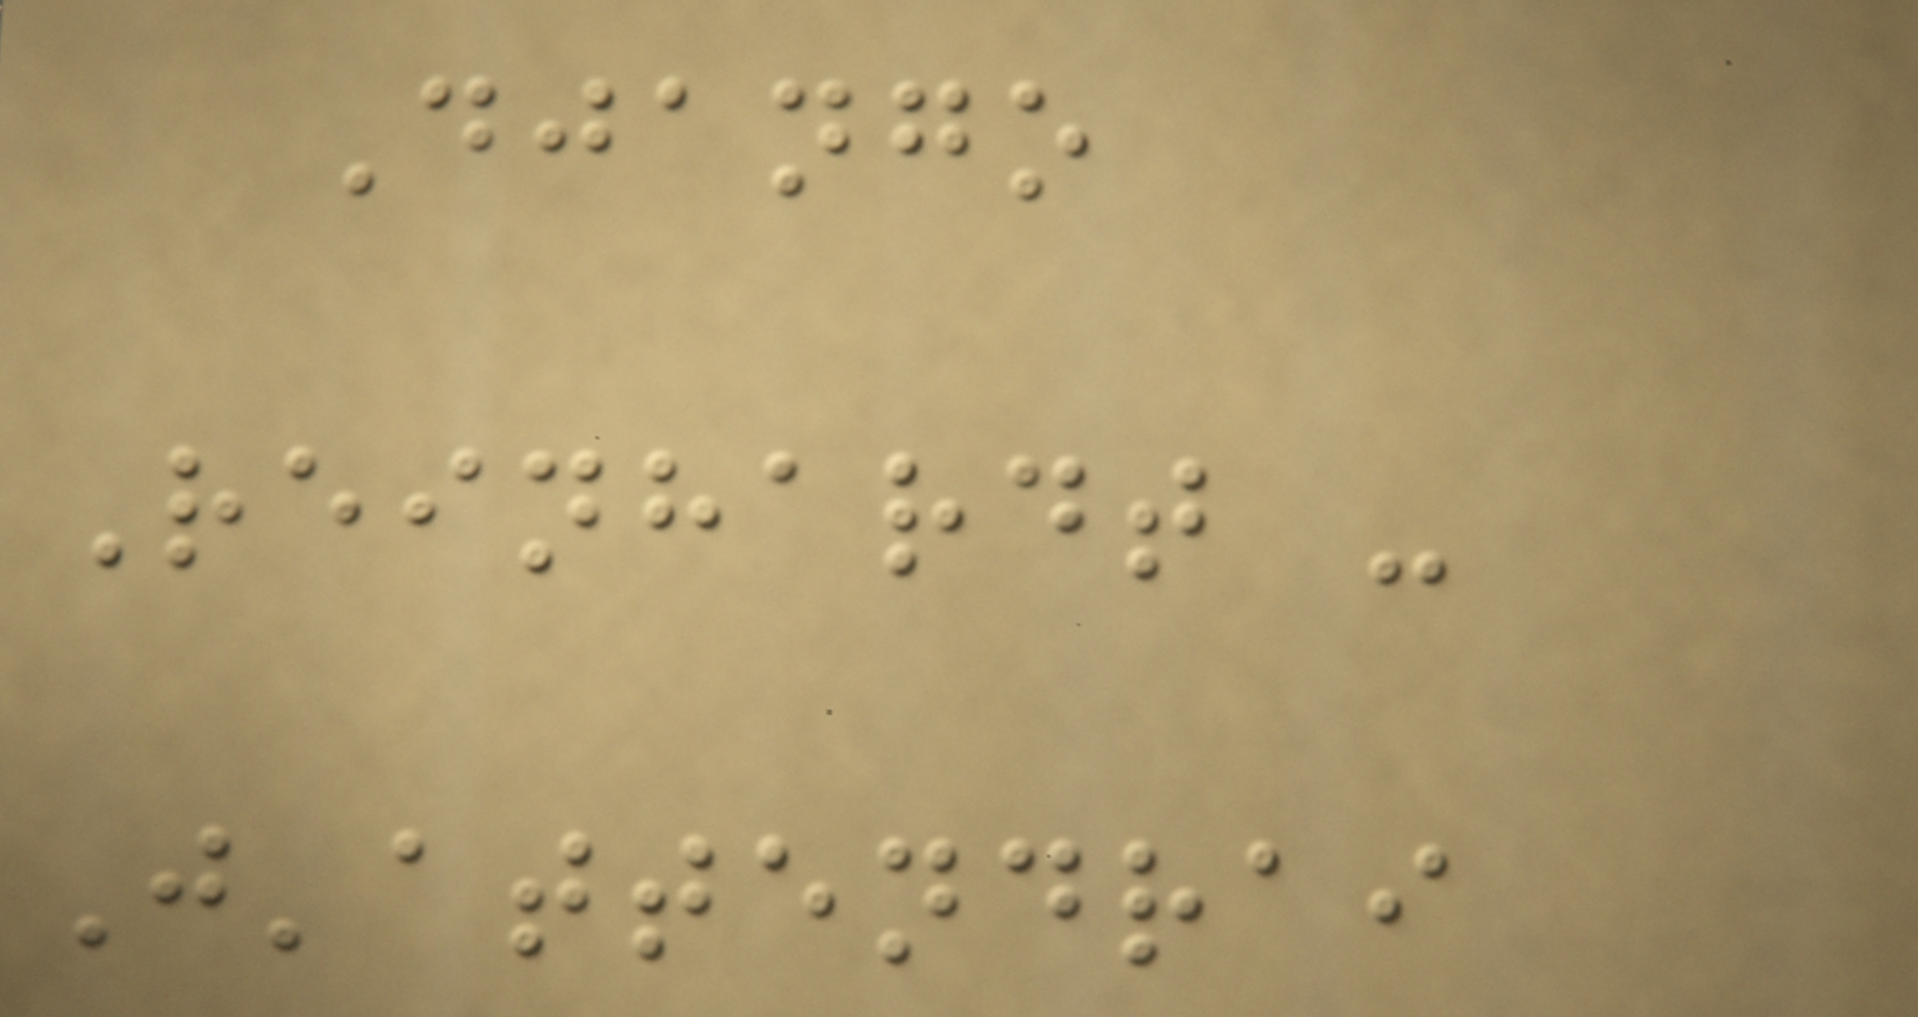Django
Reinhardt -
J'attendrai
